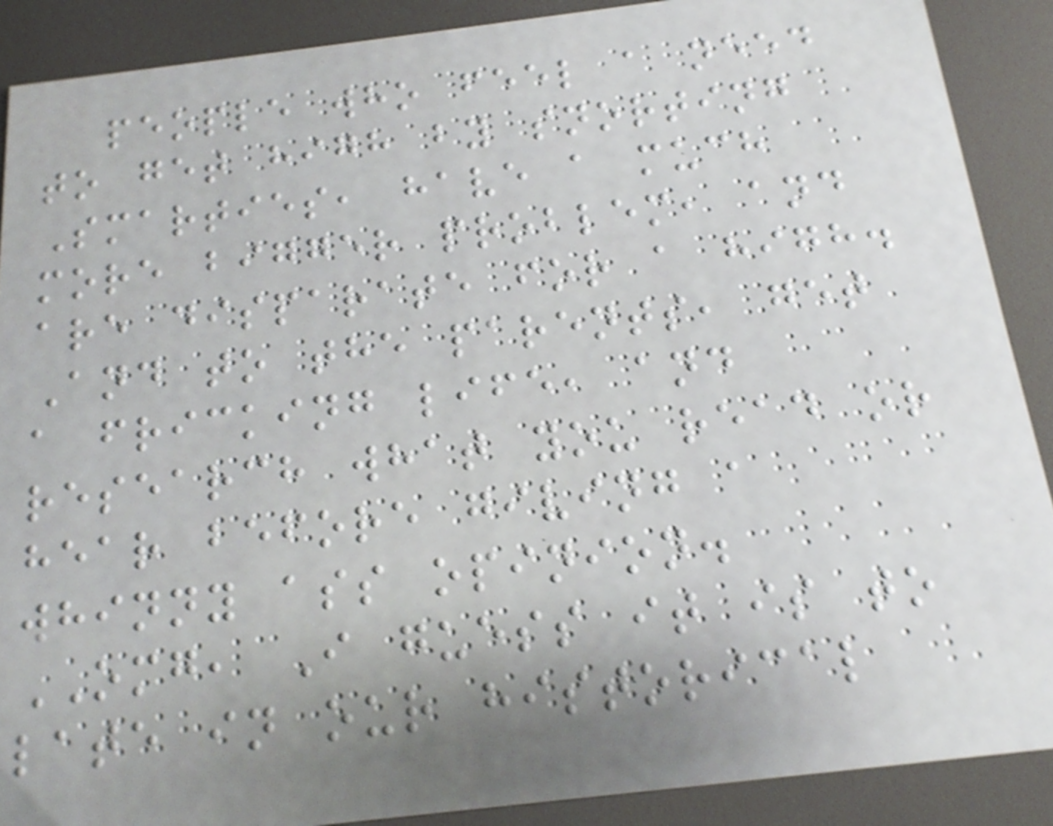people who feel a need
to get high by snorting
Smarties, have a much
more bigger problem, and
are disparate for a high.
And to the parents, get
a fricking life, and
research what you read or
hear before giving a
whinny ass opinion.
OMG, I guess it is to
late in our historical
